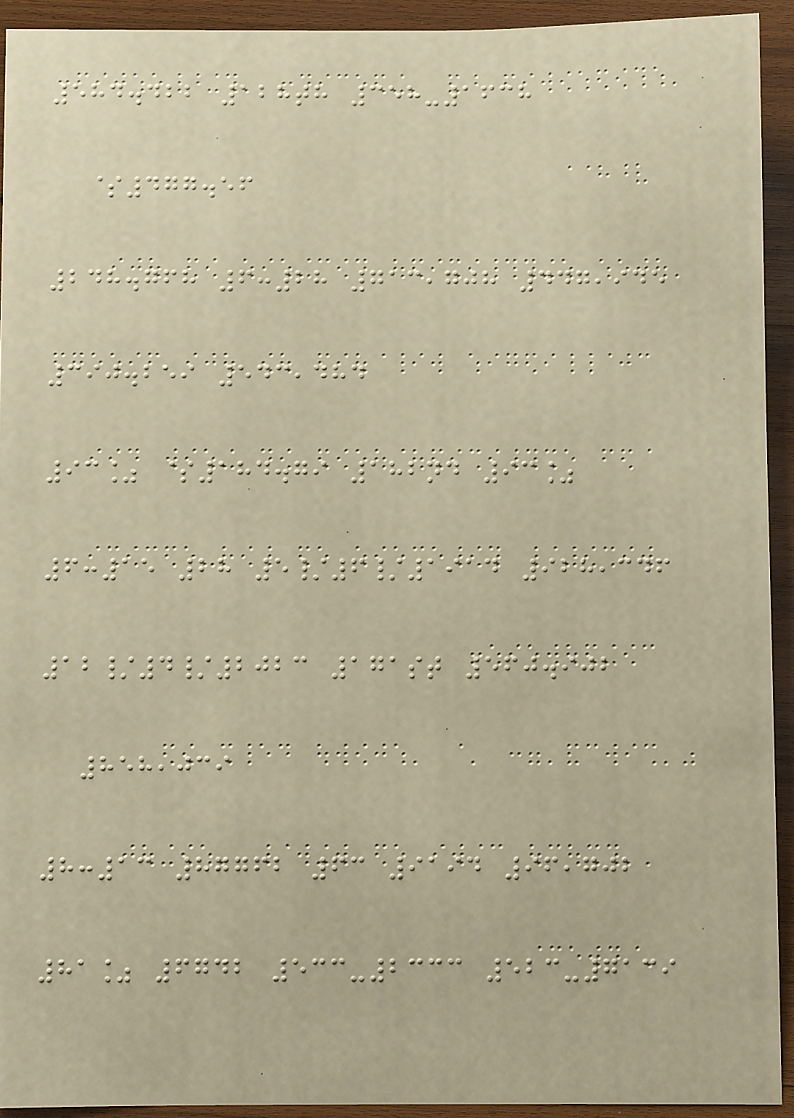584.422 128th 358-1638
$477.56
248.768 6:28 713,708 447,945
390.259 543,484
93% $184.79 182nd 93%
6:15 28 5/6/1914 928,346
12/4/2023 171st 560.902
858,039
8:13 87762 63 9194 96,702
81% 6742 533-2333 523-7139
